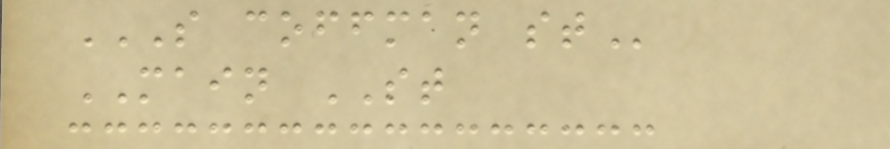S COFFMAN ST
MAIN ST
